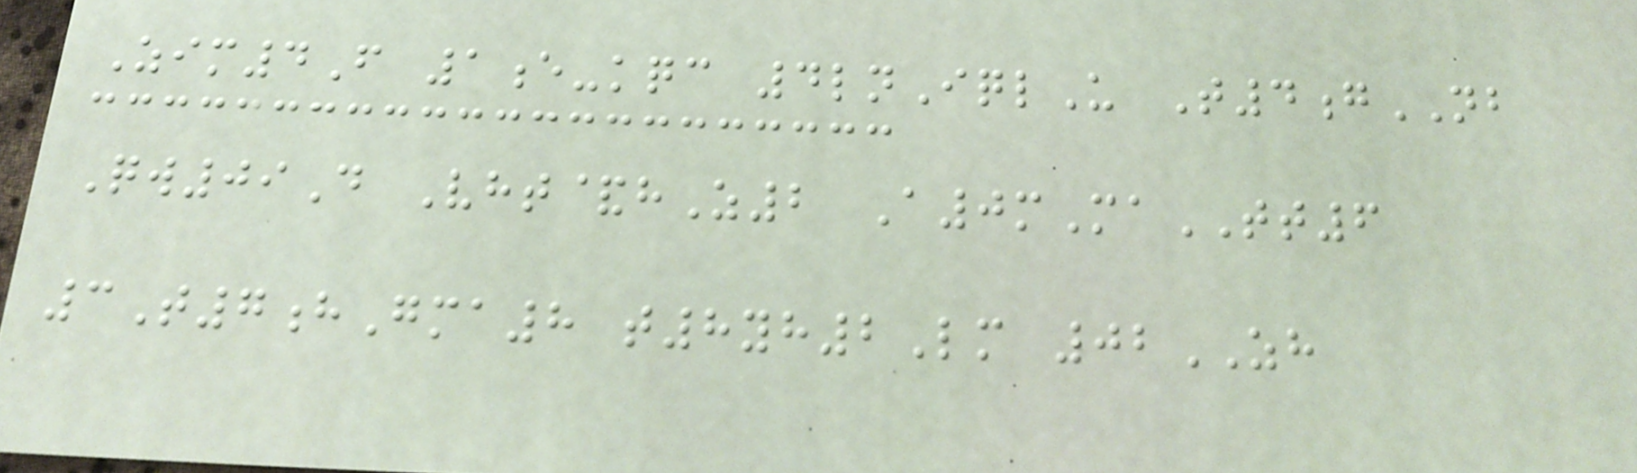Zim4F 1e-kqc 4lnIqlU T4gNB
Qw09D Vht&hZ2 A0mMaTT6
3T7hGma8 t8yh2Lm 02ZH
